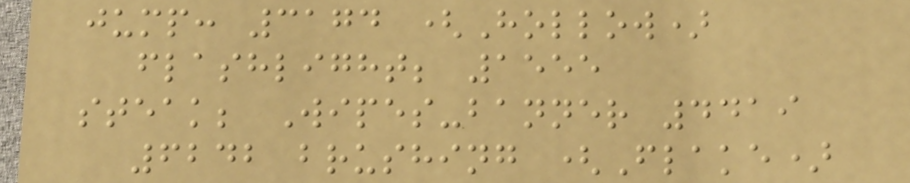jump: 3174 (Hollow)
flashlight; 1555
steak; Wipes-banner 4419
6242 brushing (Flake)
